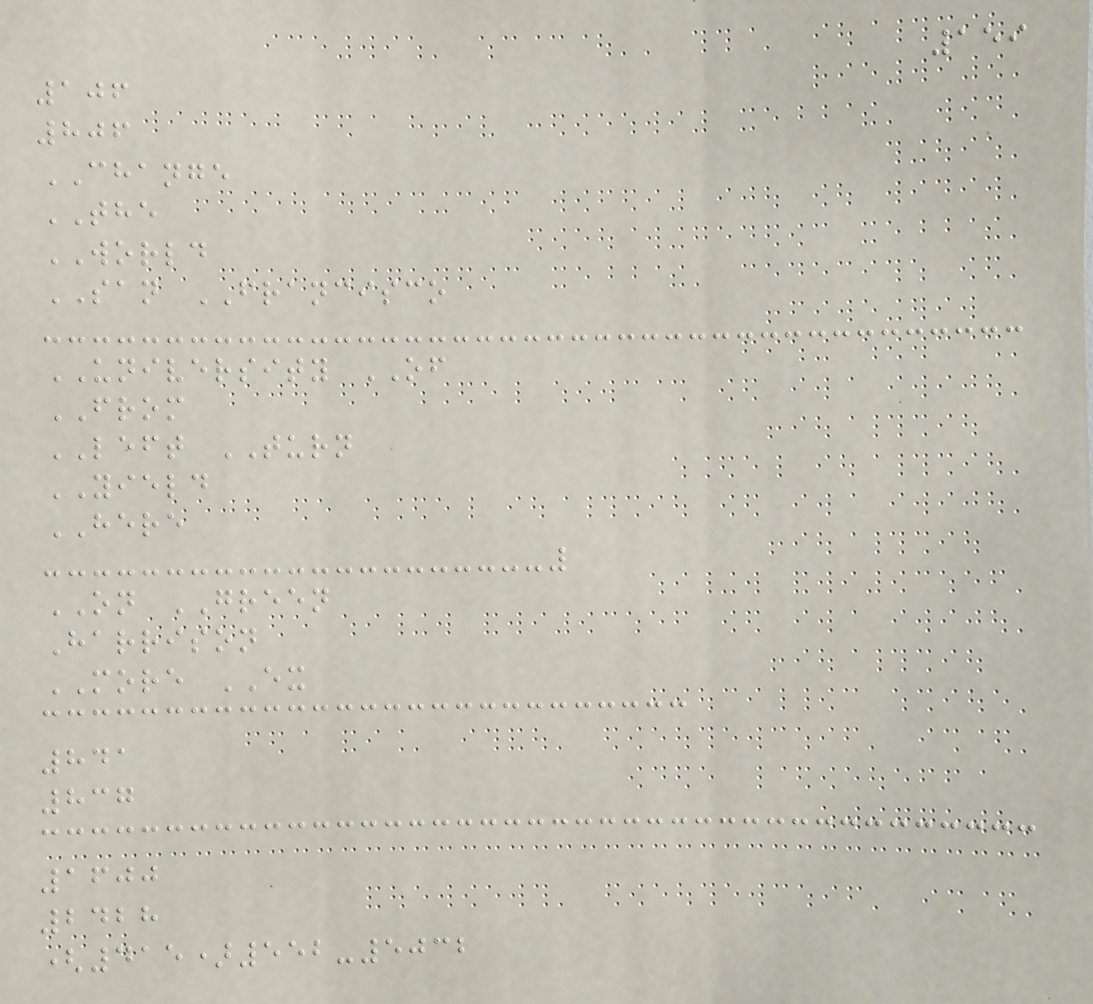159
106
806
CHANGE
THE
WORLD
SAN FRANCISCO
UNIVERSITY OF
FROM
LEFT TURN
YIELD
HERE
ON GREEN
Harrison
MORE EX
841
837
1600
2428
(415)552-5032
